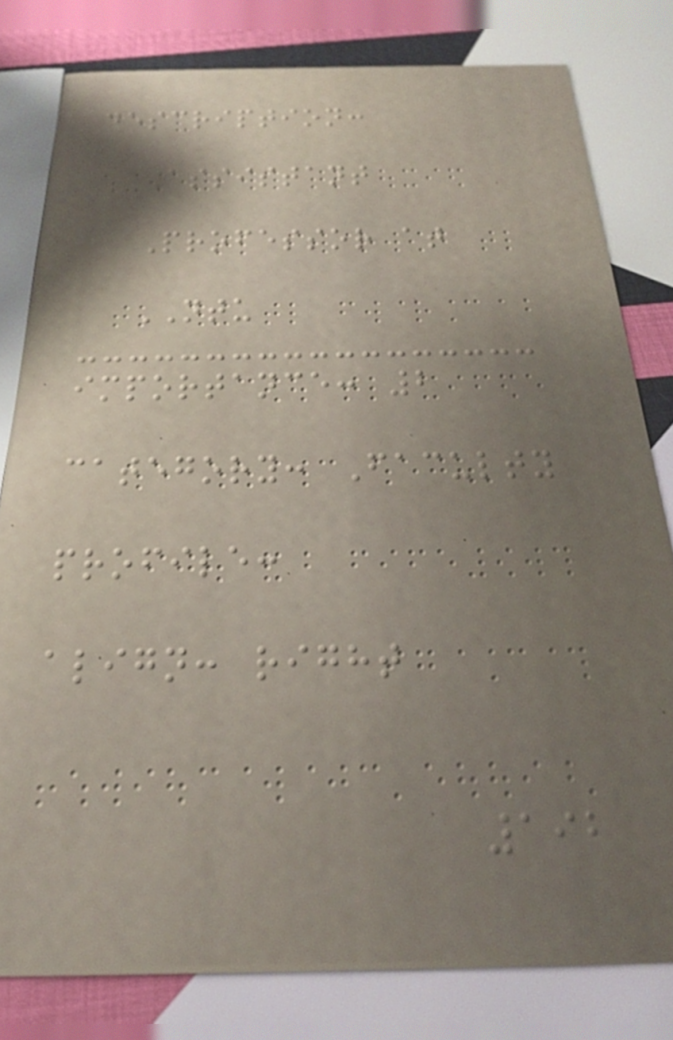description:
Assistant
Professor at
NTU
importance: 2
category: Faculty
profile:
align: right
192
